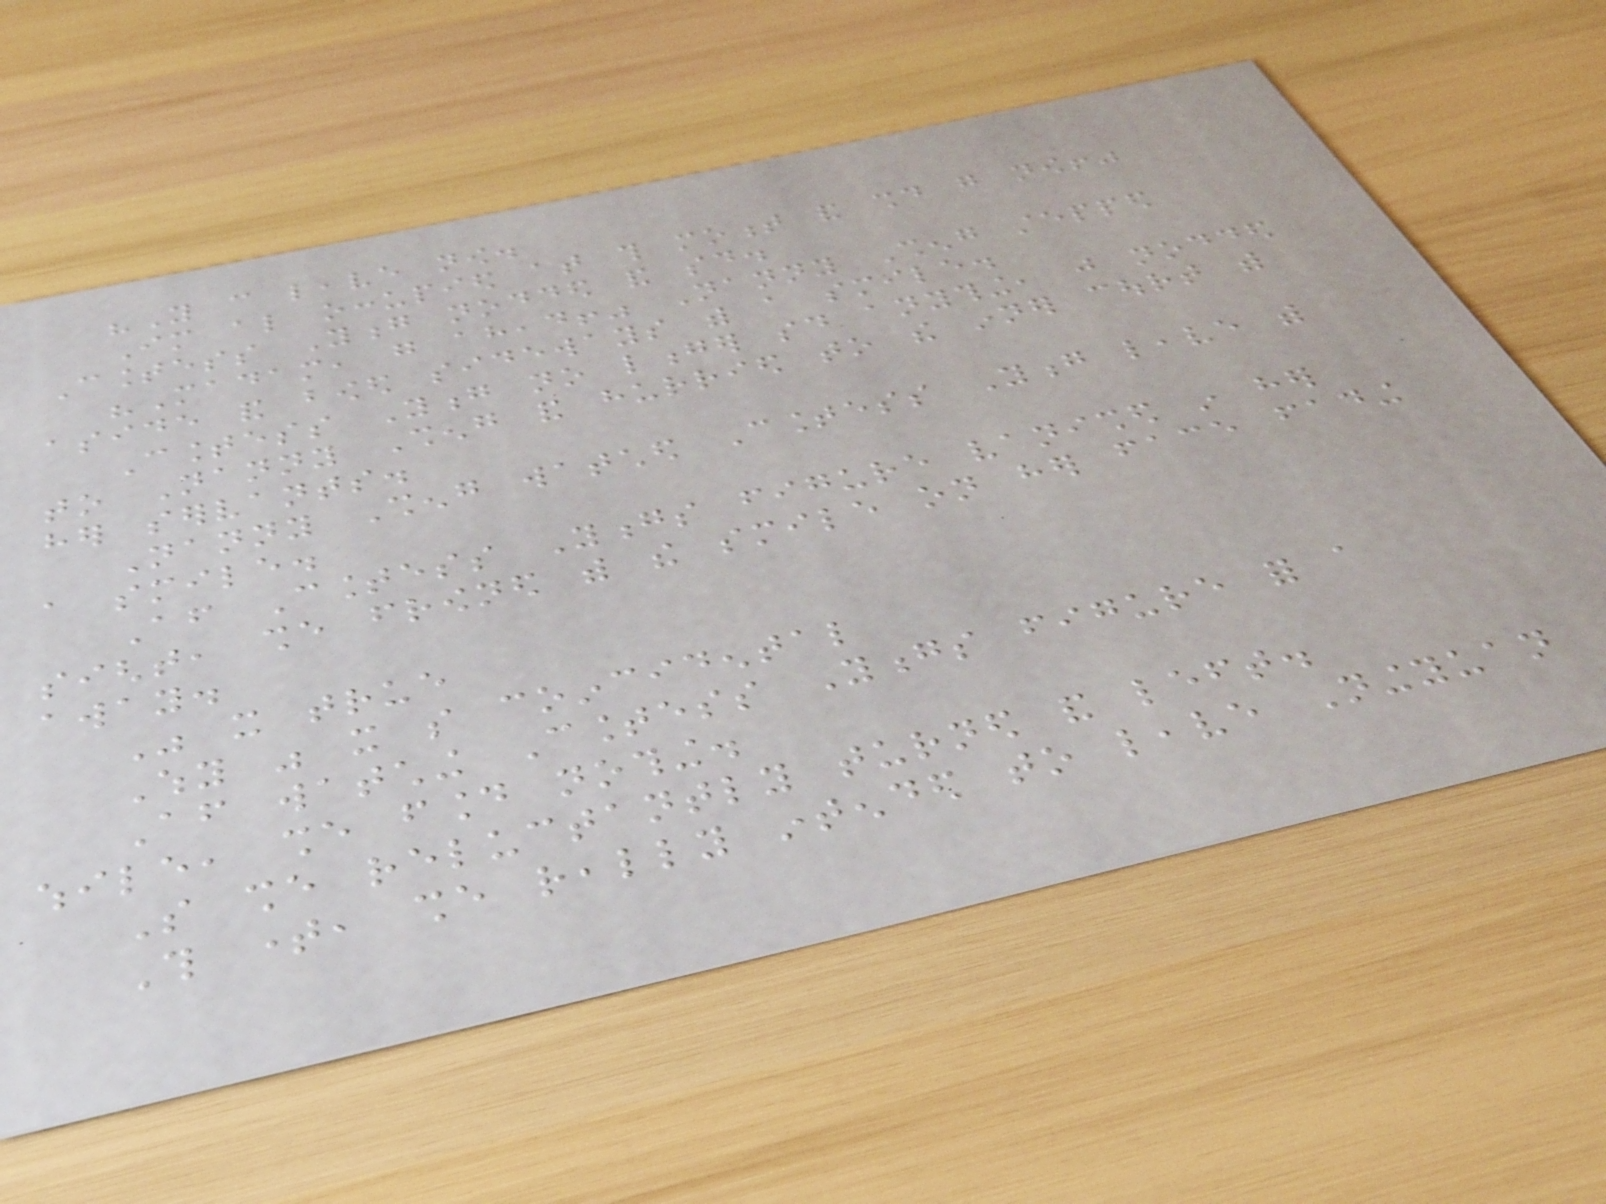"You can leave now.
Im also occupied at this moment and should go now!"
Countess Yong nodded and said.
"Madam, go ahead!" Nanny Sheng stepped
aside and bowed sideways with a smile.
Countess Yong no longer said anything, just nodded
to Nanny Sheng and hurried to the inner court with
her servants.
Nanny Sheng watched Countess Yong leave with
a smile.
After Countess Yongs figure vanished in her
sight, she frowned with the smile on her face fading
away.
Was it true
Why was it so coincidental
After watching Countess Yongs figure for a
while, she found nothing.
So she reluctantly turned and left.
This time, she really intended to leave Ningyuan
